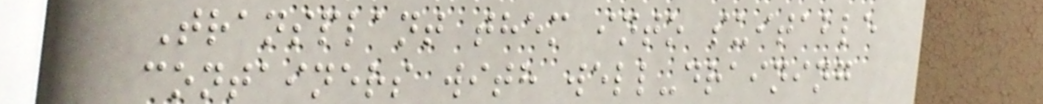Transplant them into suitable
containers with well-draining
